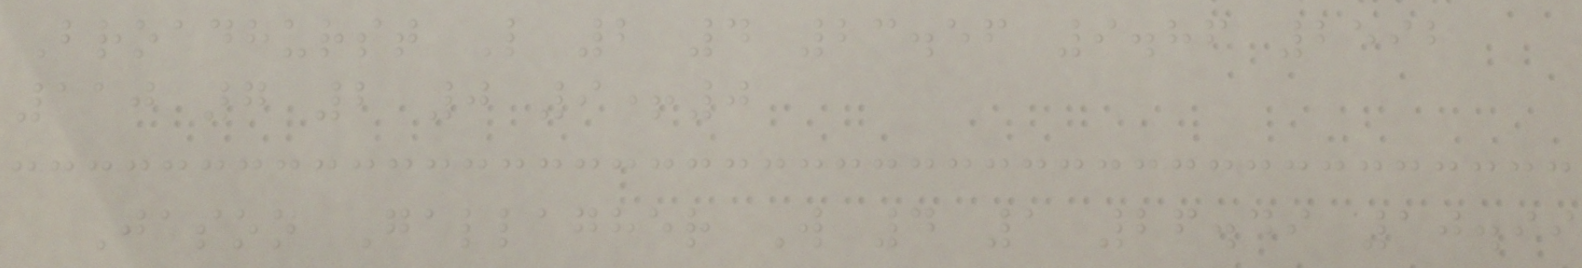Broadhurst L 2 4 23.56 9.86 2592
110 7 2 0 9+0
Jason Gallagher W 4 1 26.49 10.99
